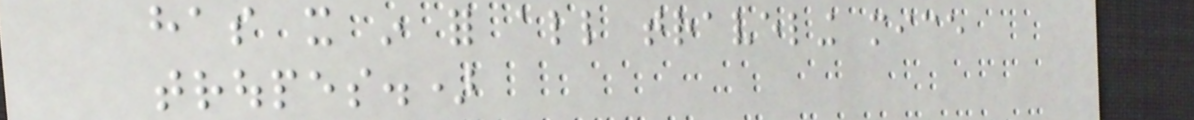has it in for all traveling mice
troupes.)
